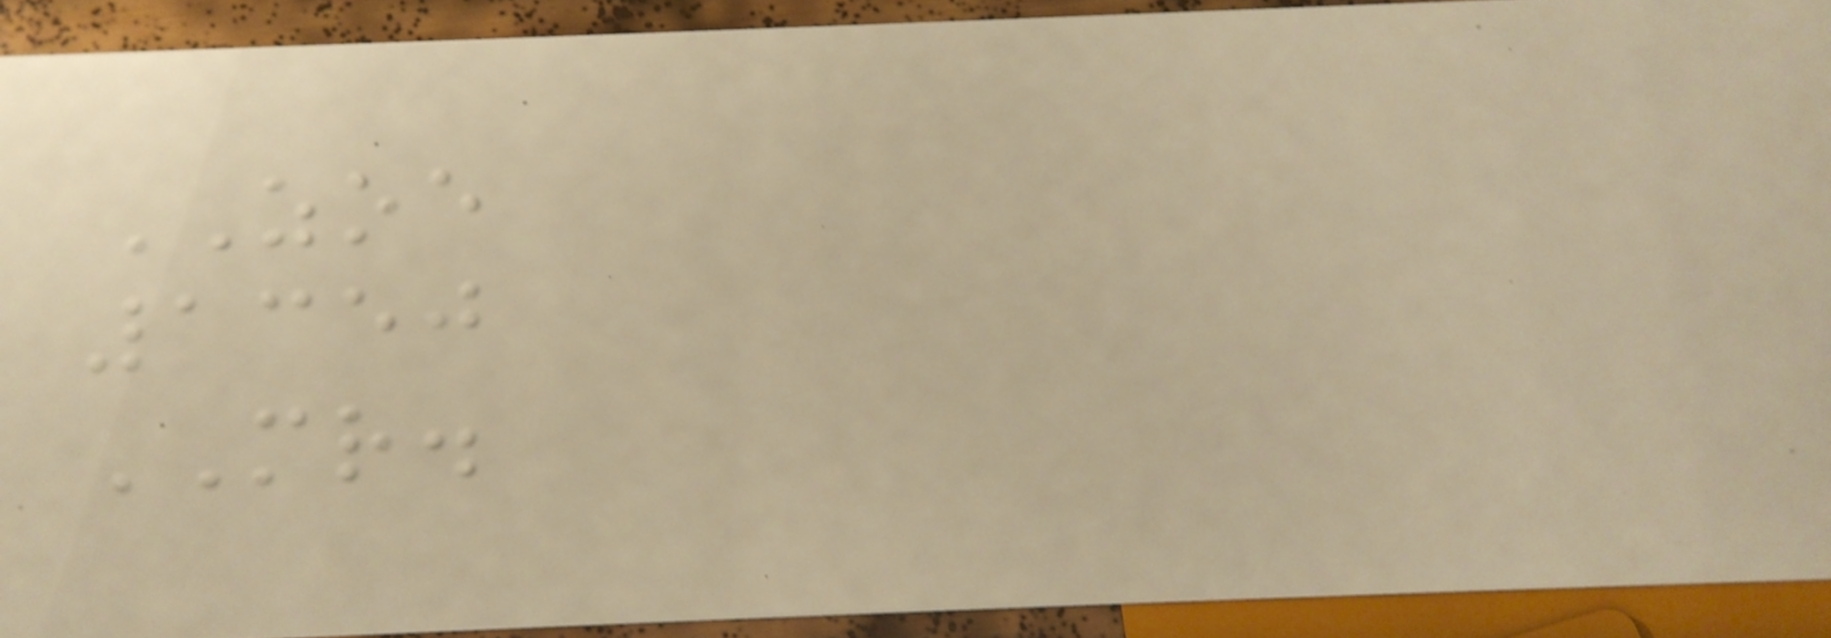ZOE
1350
MR.
